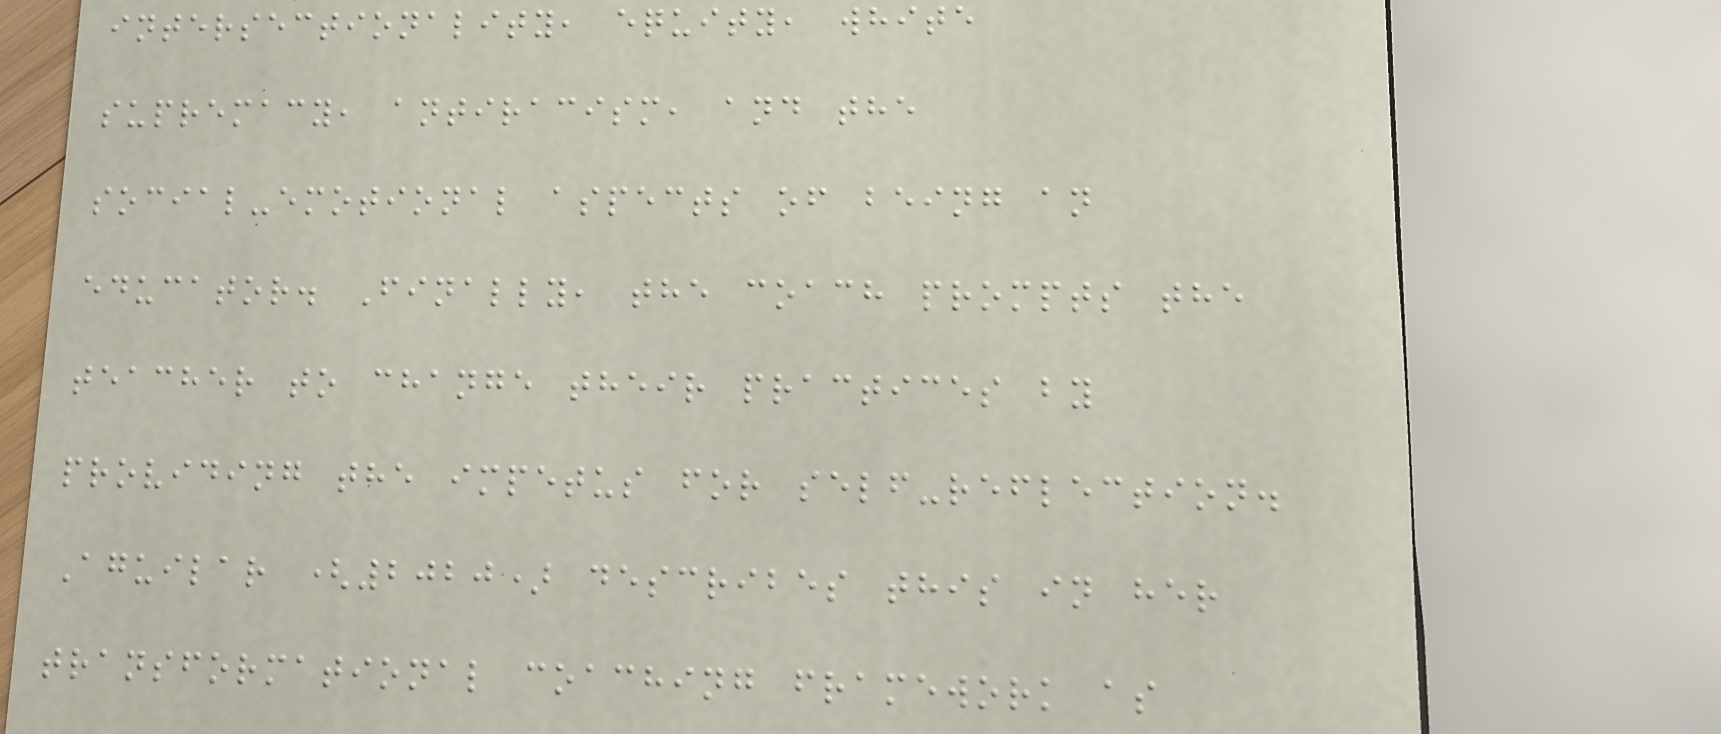intersectionality, equity, white
supremacy, antiracism, and the
social-emotional aspects of being an
educator. Finally, the coach prompts the
teacher to change their practices by
providing the impetus for self-reflection.
Aguilar (2020) describes this in her
transformational coaching framework as
